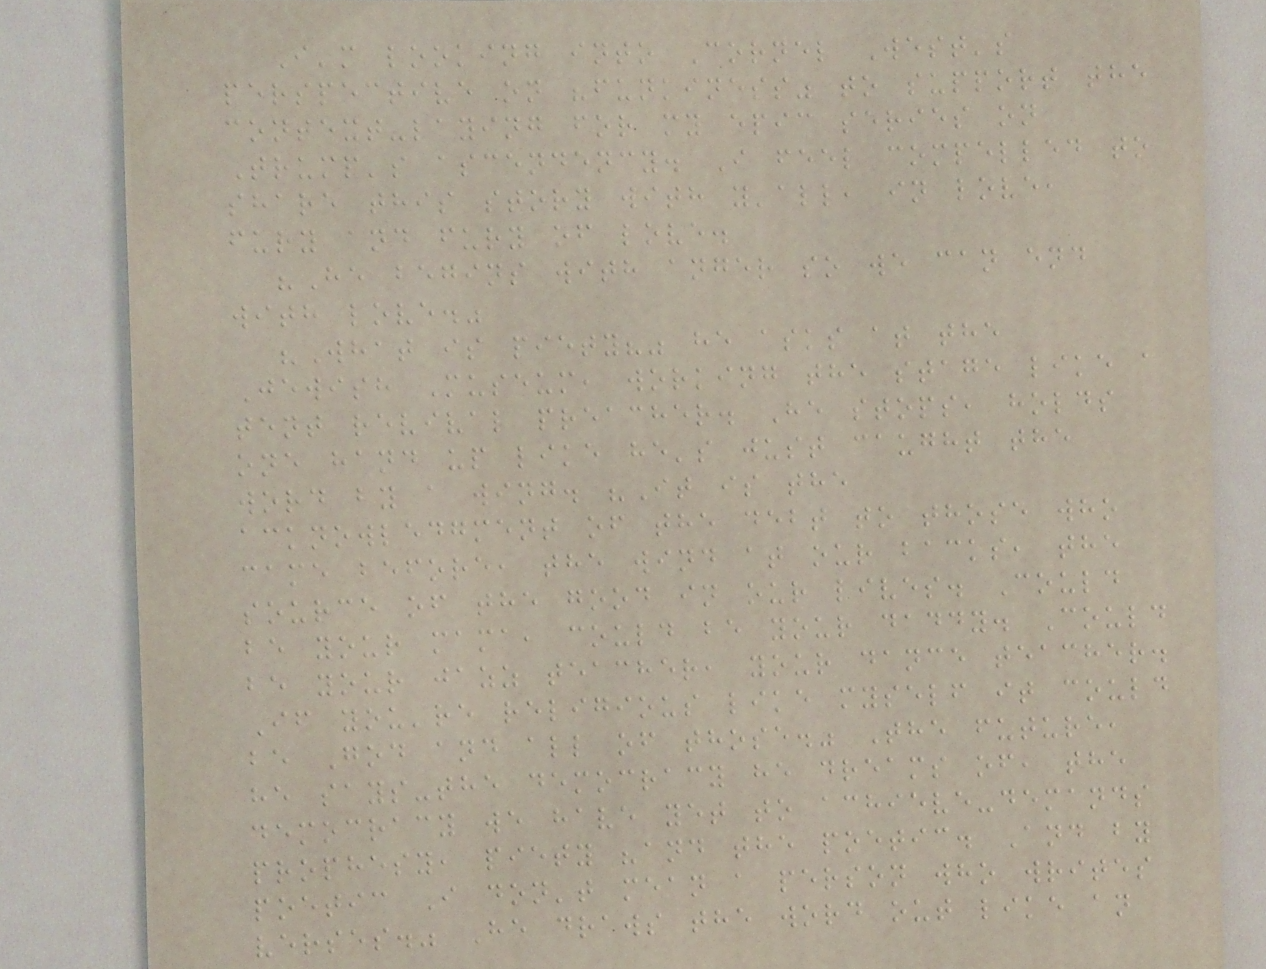I'm looking into Cornel West's
perspective on "funkiness" to support the
context-laying for my epic series on
Trump's ascendency. I feel compelled to
share this story with y'all, in love,
fury and fury of love.
"He begins with anger so we can end
with love."
"What is piety?" he asks at the
Jewish Museum, working the stage like a
tent revival preacher. He stops, holds
one hand up like he's just caught the
word by a wing. "It is the
acknowledgment of the debt to those who
came before, the wind at our backs, the
source of the good in our lives. Could
be your mama, could be your daddy. Could
be your jazz teacher, your dance teacher.
If you're religious like myself it could
be God and all of those." The future,
he says-the democracy he dreams of, the
democracy we have yet to achieve-demands
prophesy, piety "and the poetic. And by
poetic I don't mean a person who writes
verses." He draws the word out like an
